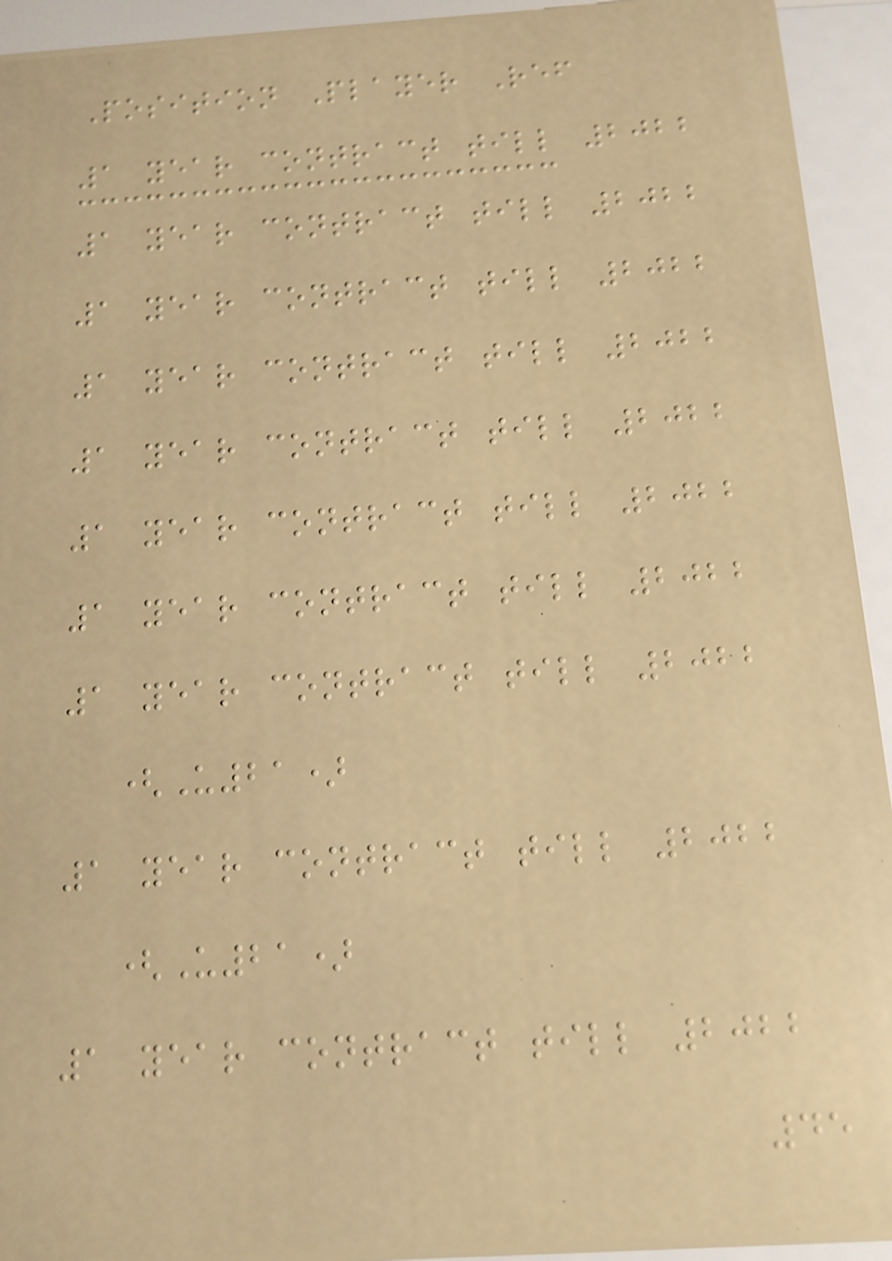Position Player Ref
1 year contract till 2022
1 year contract till 2022
1 year contract till 2022
1 year contract till 2022
1 year contract till 2022
1 year contract till 2022
1 year contract till 2022
1 year contract till 2022
(U21)
1 year contract till 2022
(U21)
1 year contract till 2022
45
